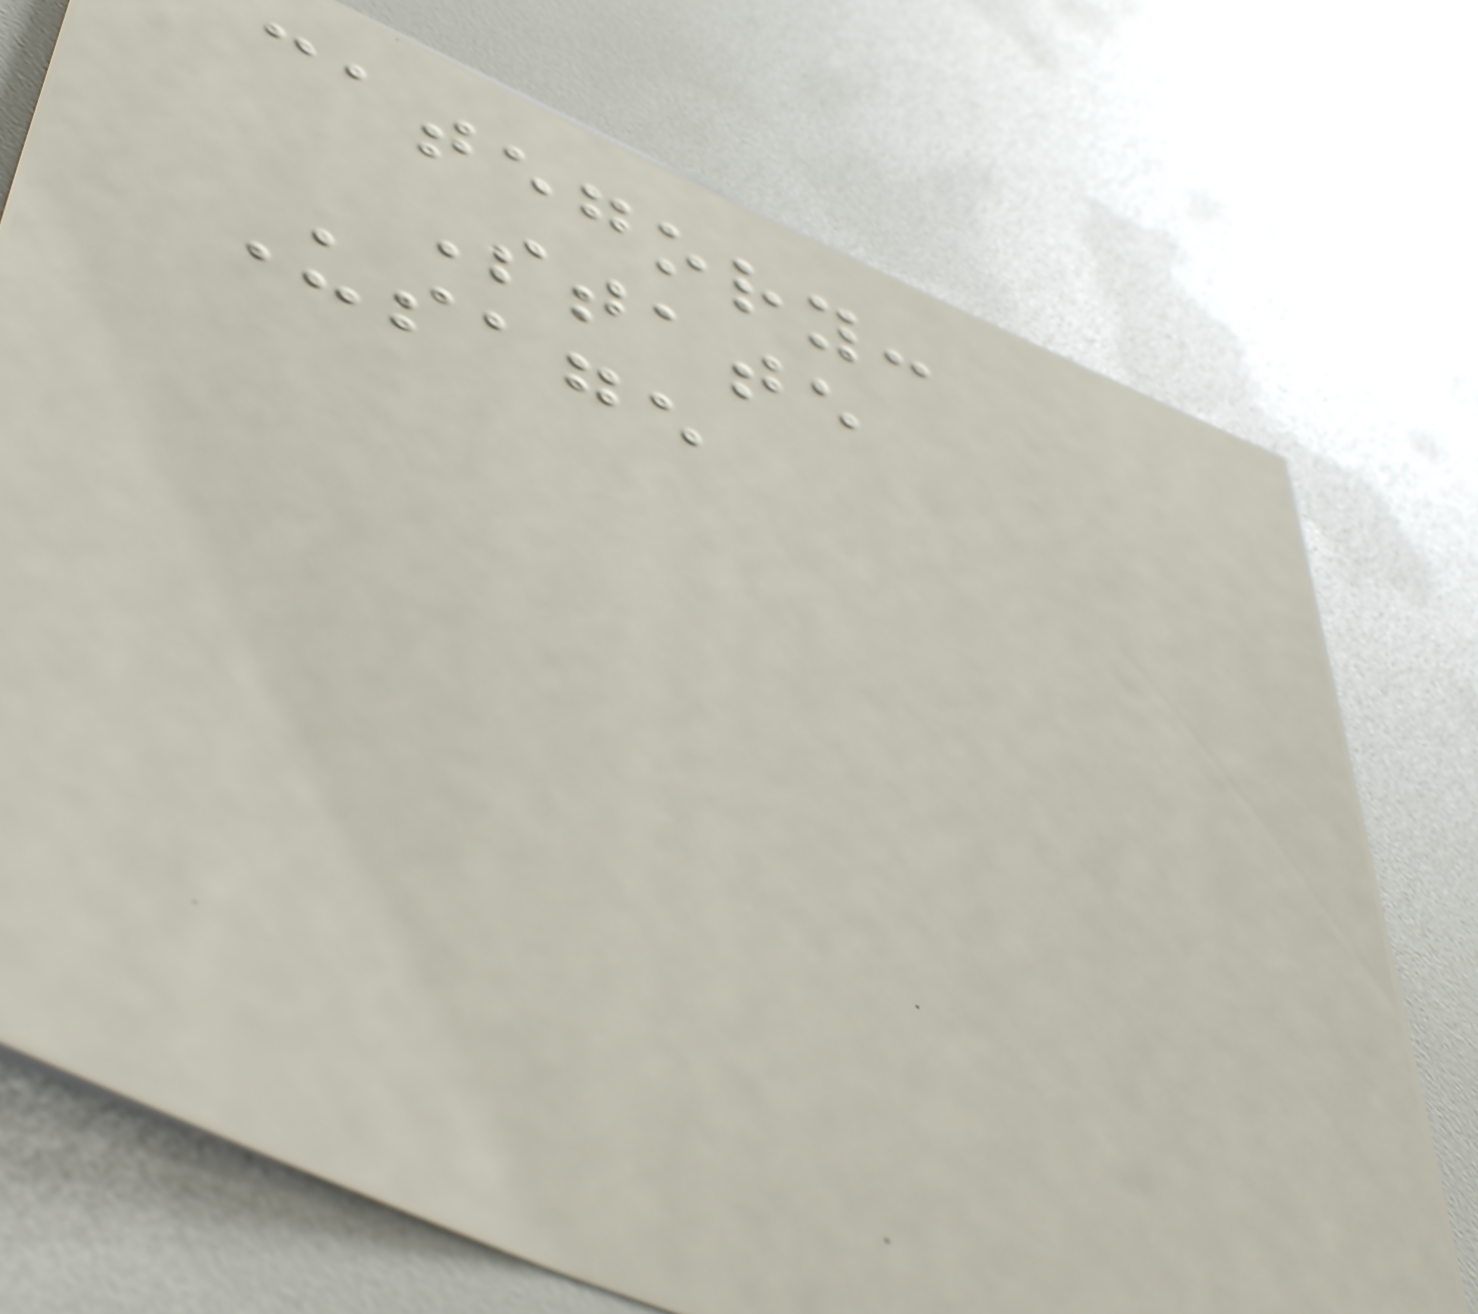category:
State
Usage
